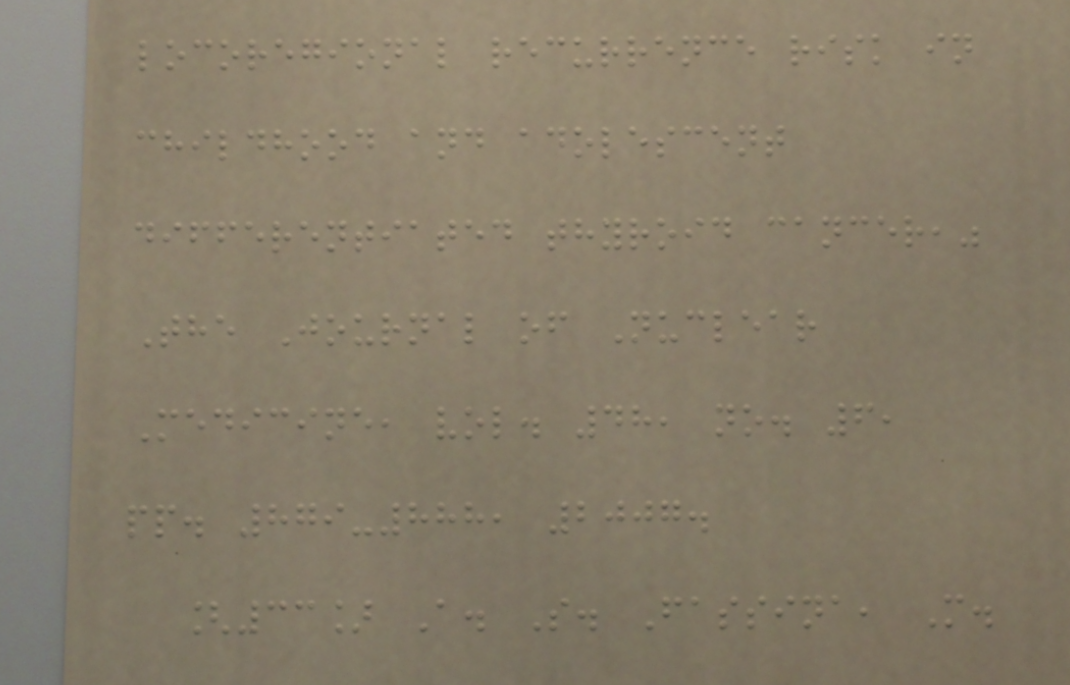locoregional recurrence risk in
childhood and adolescent
differentiated thyroid cancer,"
The Journal of Nuclear
Medicine, vol. 48, no. 6,
pp. 879-888, 2007.
[33] A. S. Fassina, M.
